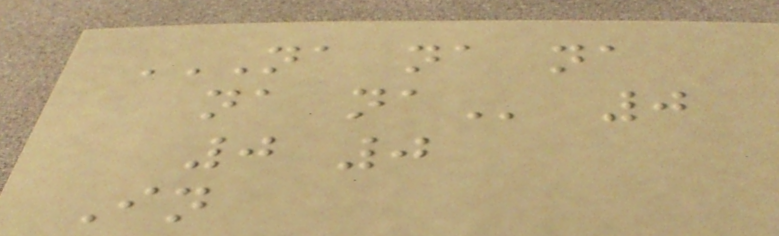NA NA NA
NA NA 0
0 0
In
